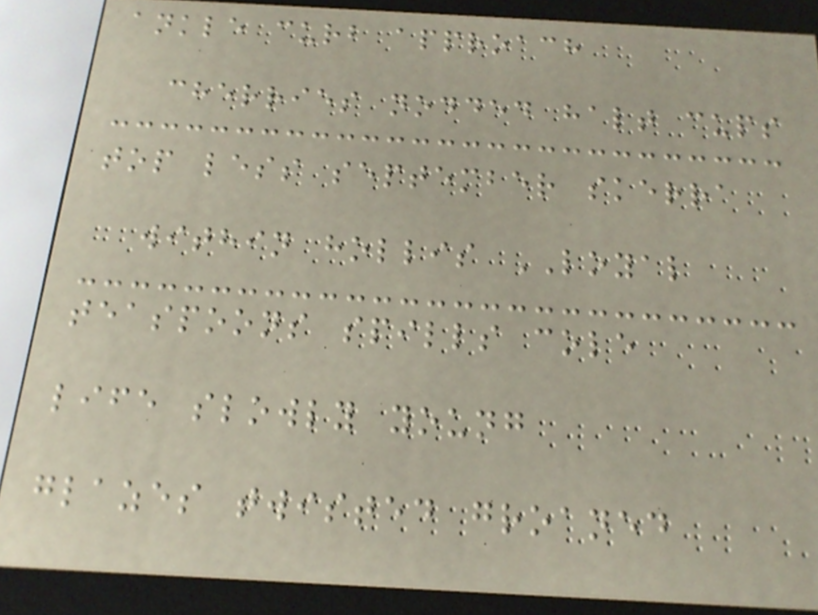ankle curb approach
cherries nodded halt cups
top less september skerra
within hollis LOYAL
teaspoons spills cole
life slowly young
glazes twisted groaned
